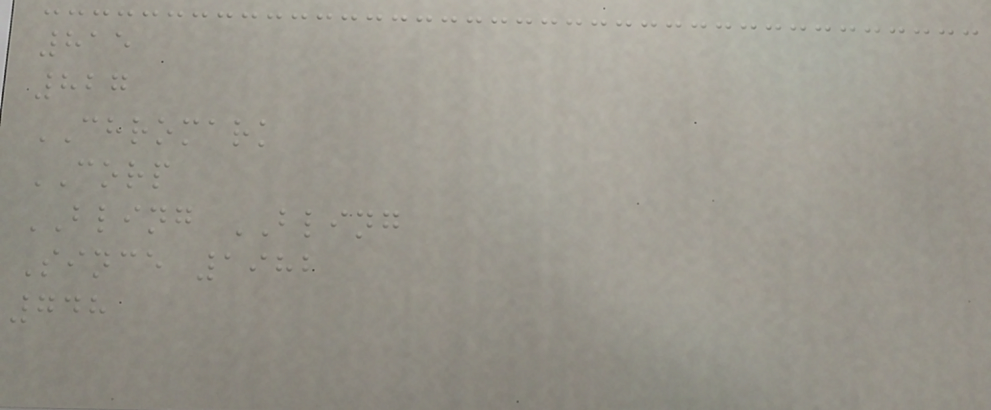815
827
CHROMARK
CORP
BLING BLING
Since 1982
748
